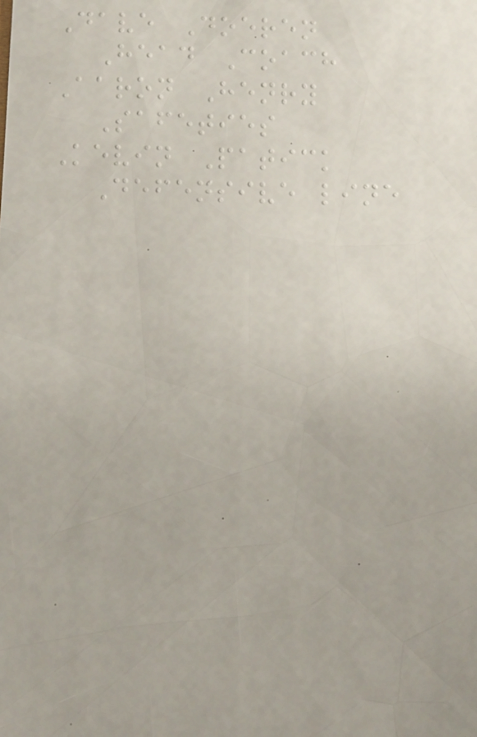Dave Doeren
Head Coach
Aaron Henry
Safeties
Kevin Patick
Defensive line
